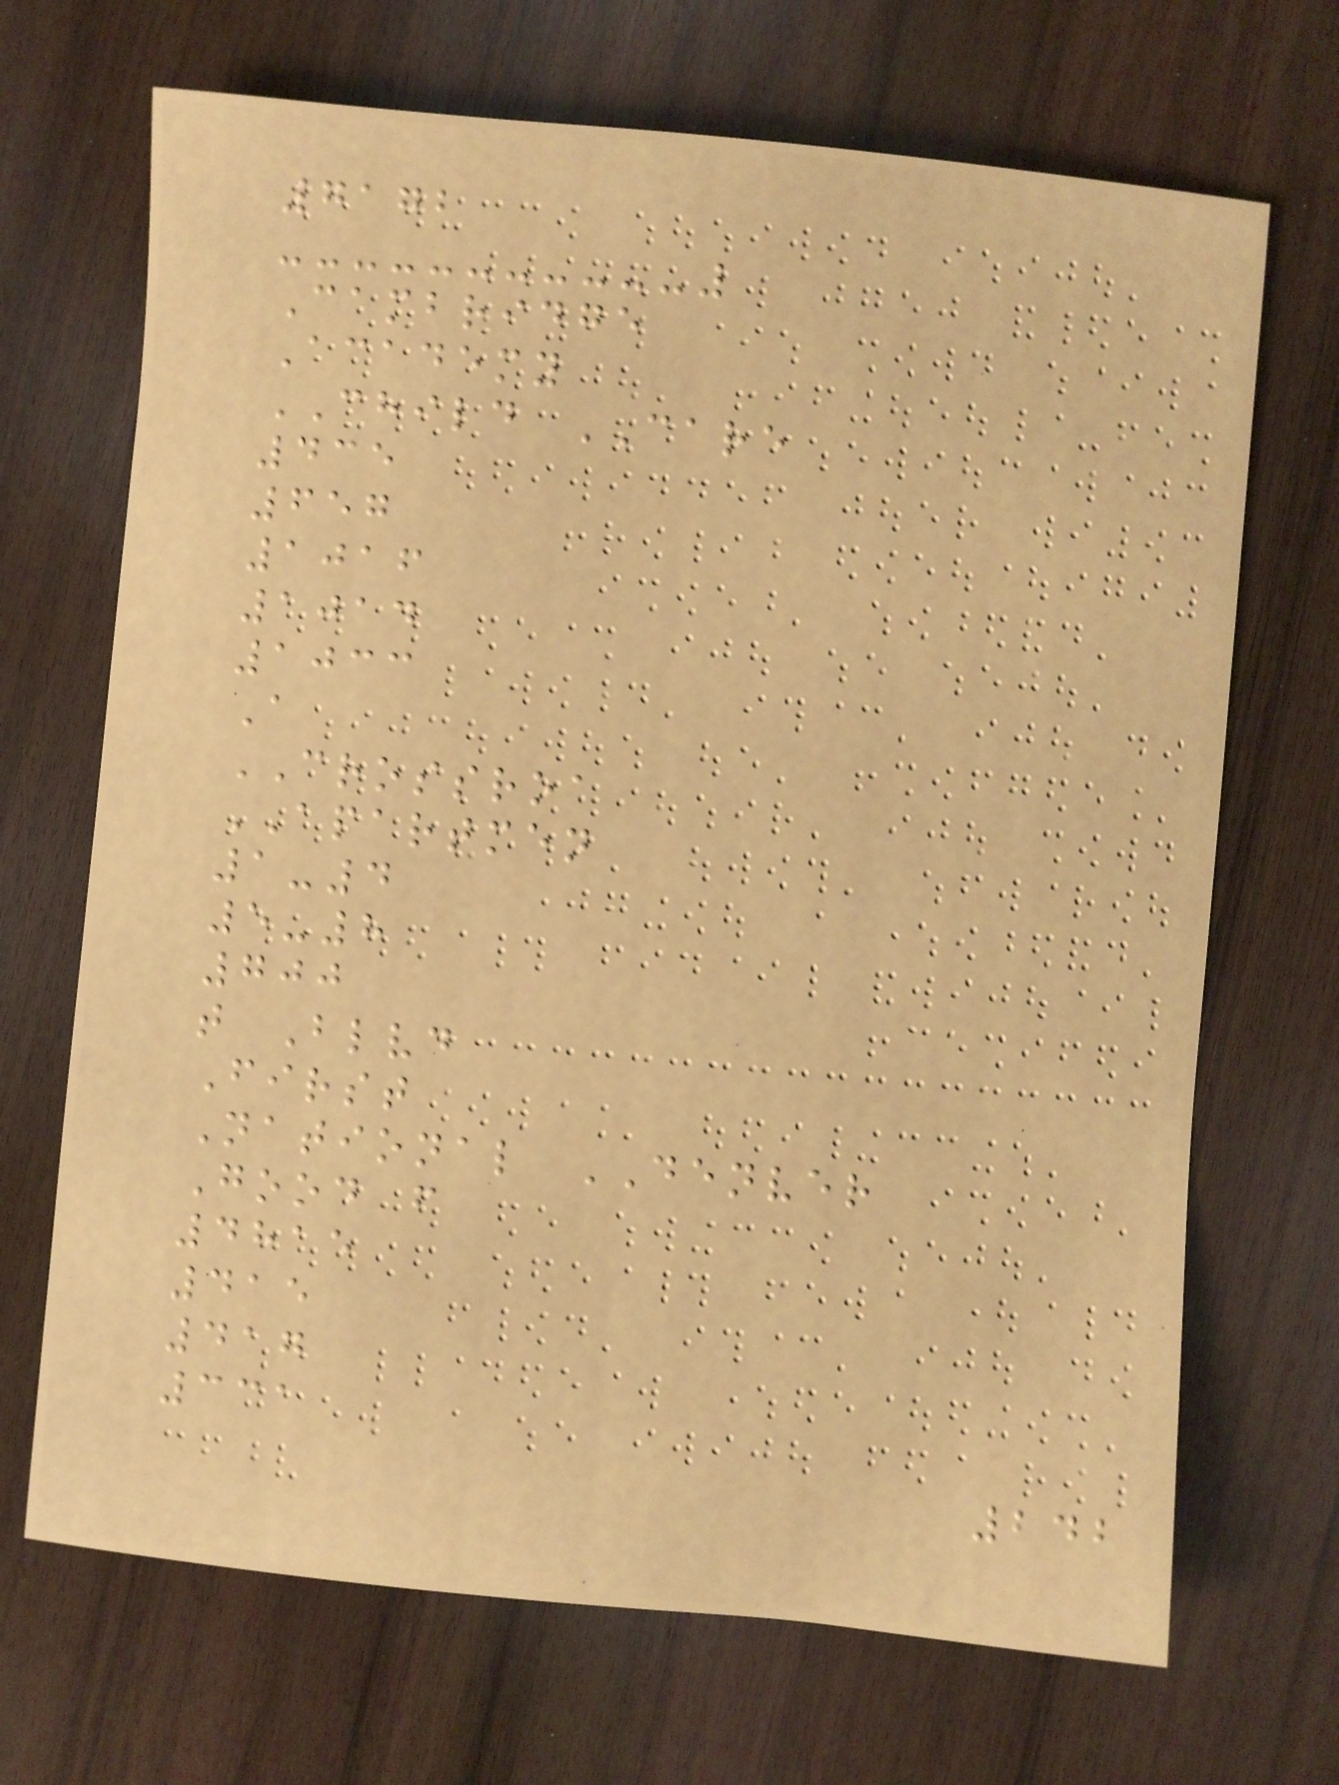7172
Cambridge
Academy
CHILD CARE
435
657
1016
1014
1033
A
CROSSROA
APARTMEN
1-4
5-8
700
t Blvd
First
National DENVER
Good f
4815
415
417
331
242
